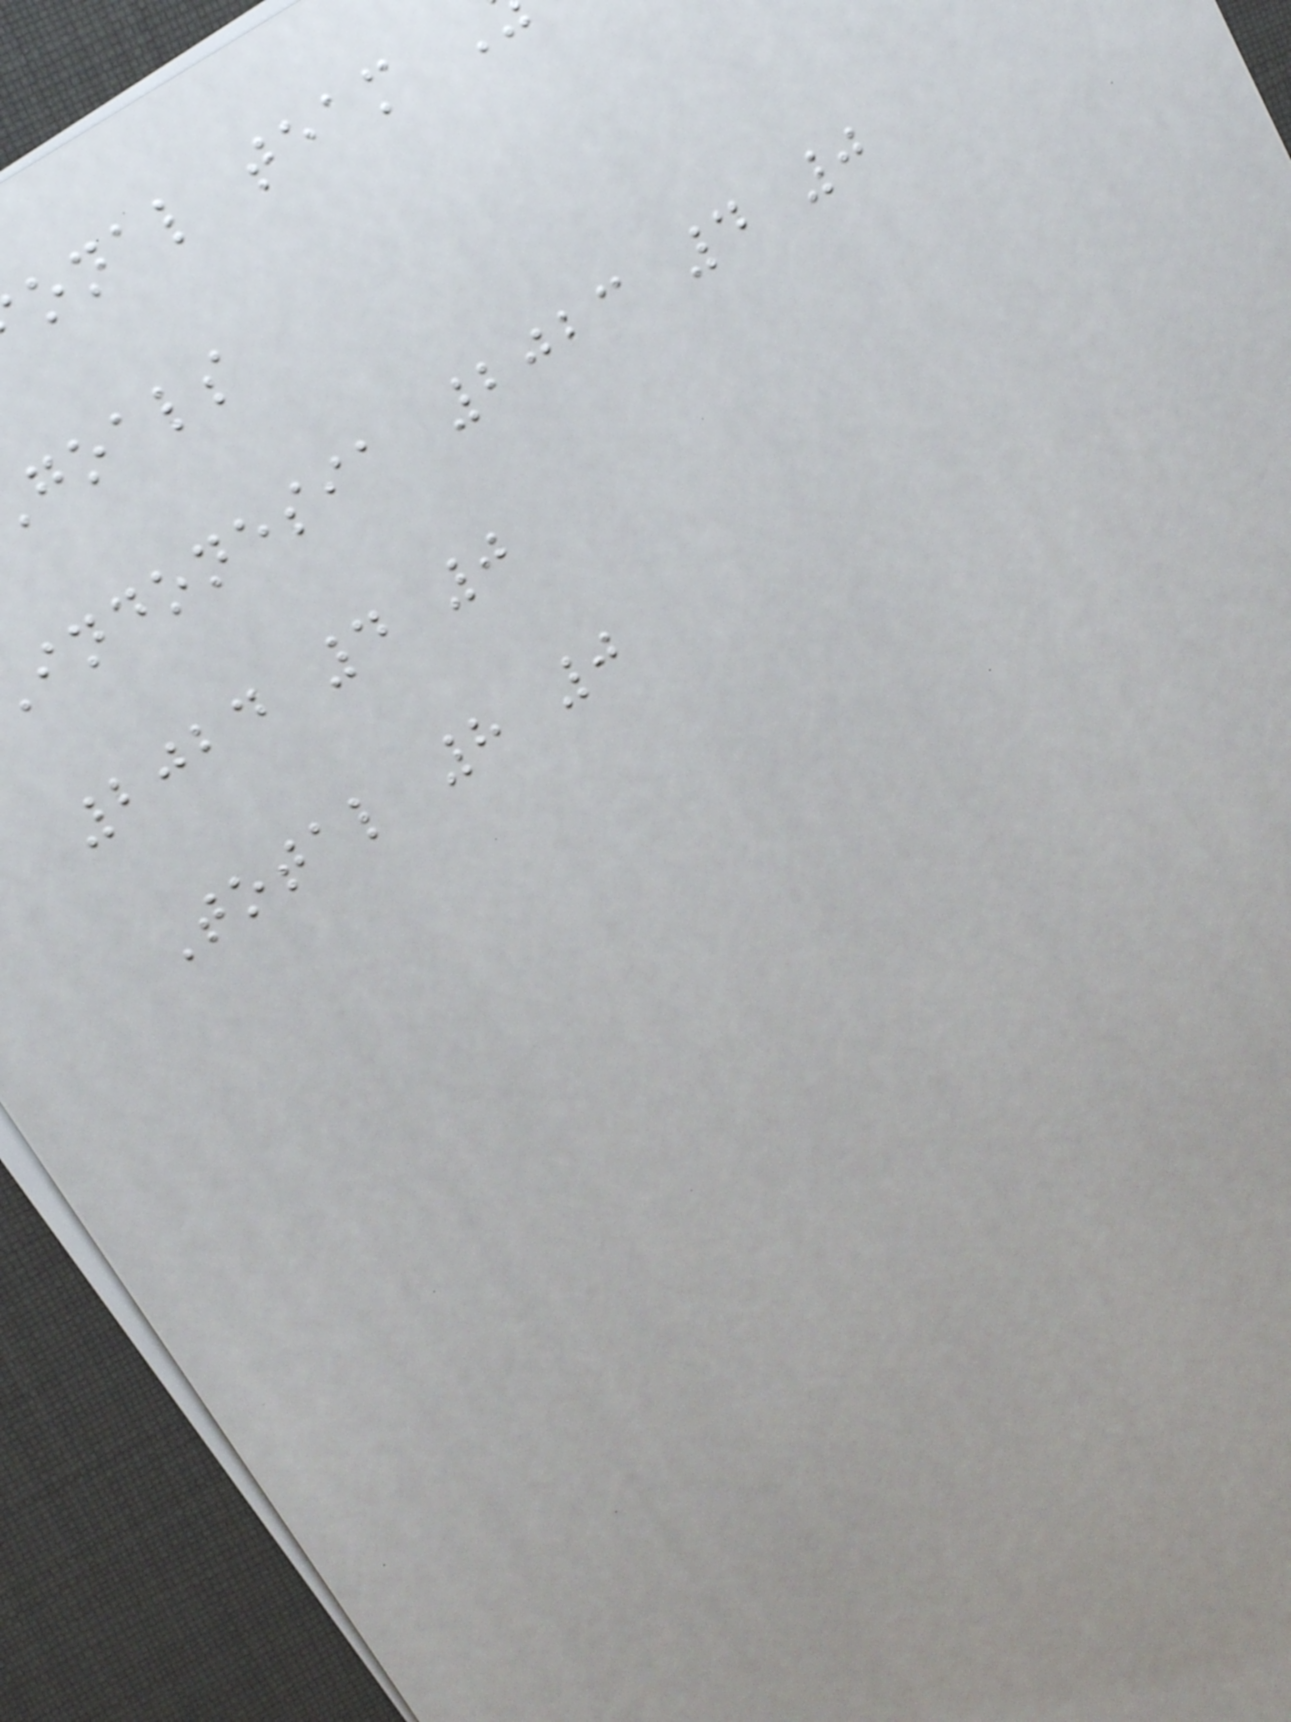onal team
goals
indonesia 2023 4 0
2024 4 0
Total 8 0
